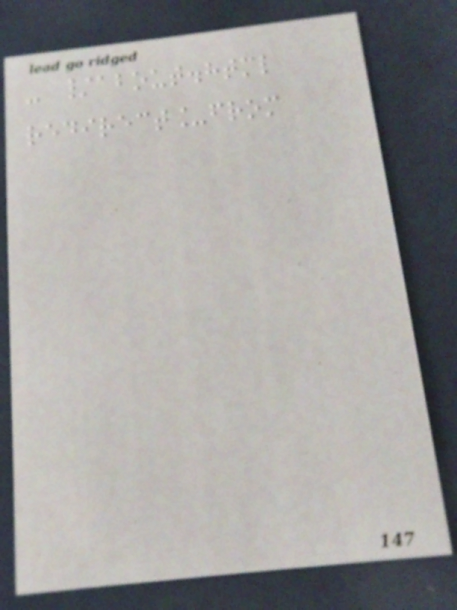- /about.html
redirect_from
